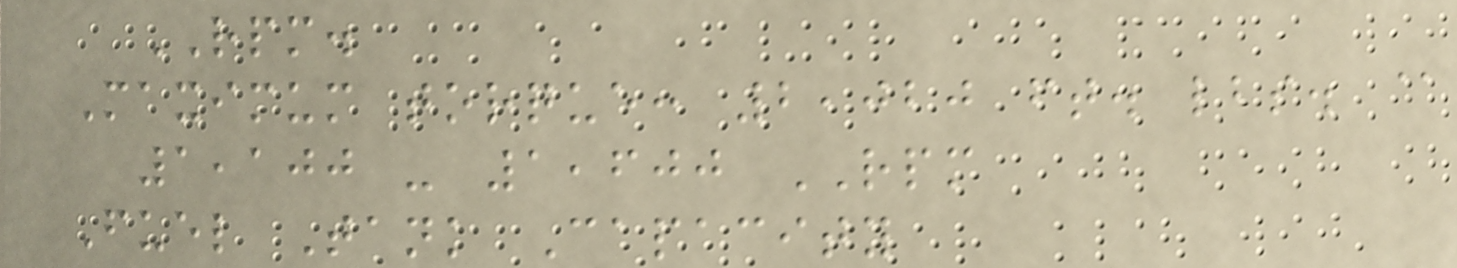RPM.
Maximum torque: 2,020 ft. lbs. @
1,100 - 1,600 RPM
Fuel Tank Capacity
